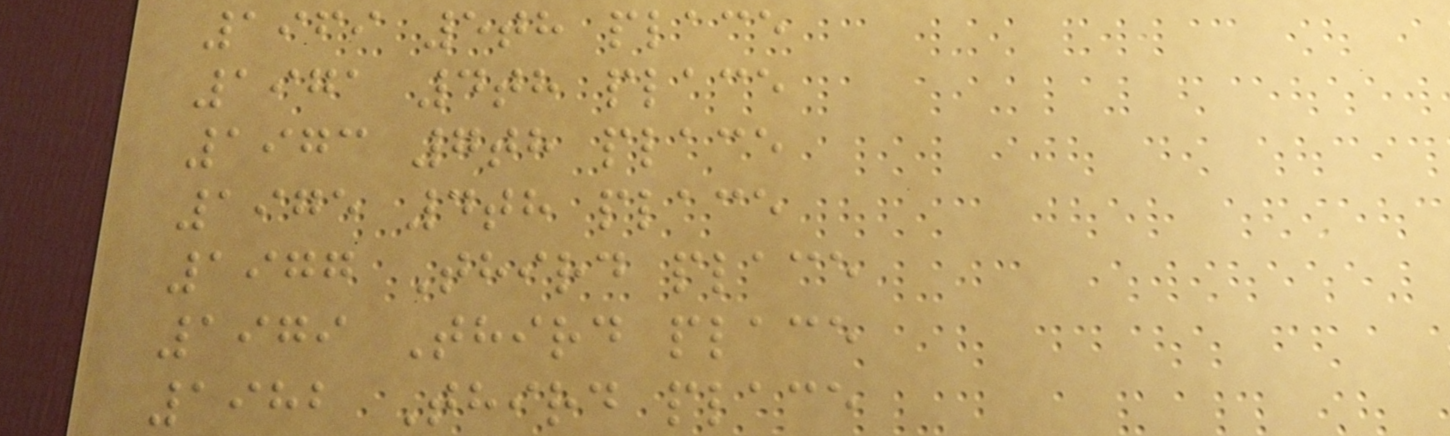1969 5th place
1971 4th place
1973 7th place
1975 4th place
1977 Third place
1979 Third place
1982 Third place
